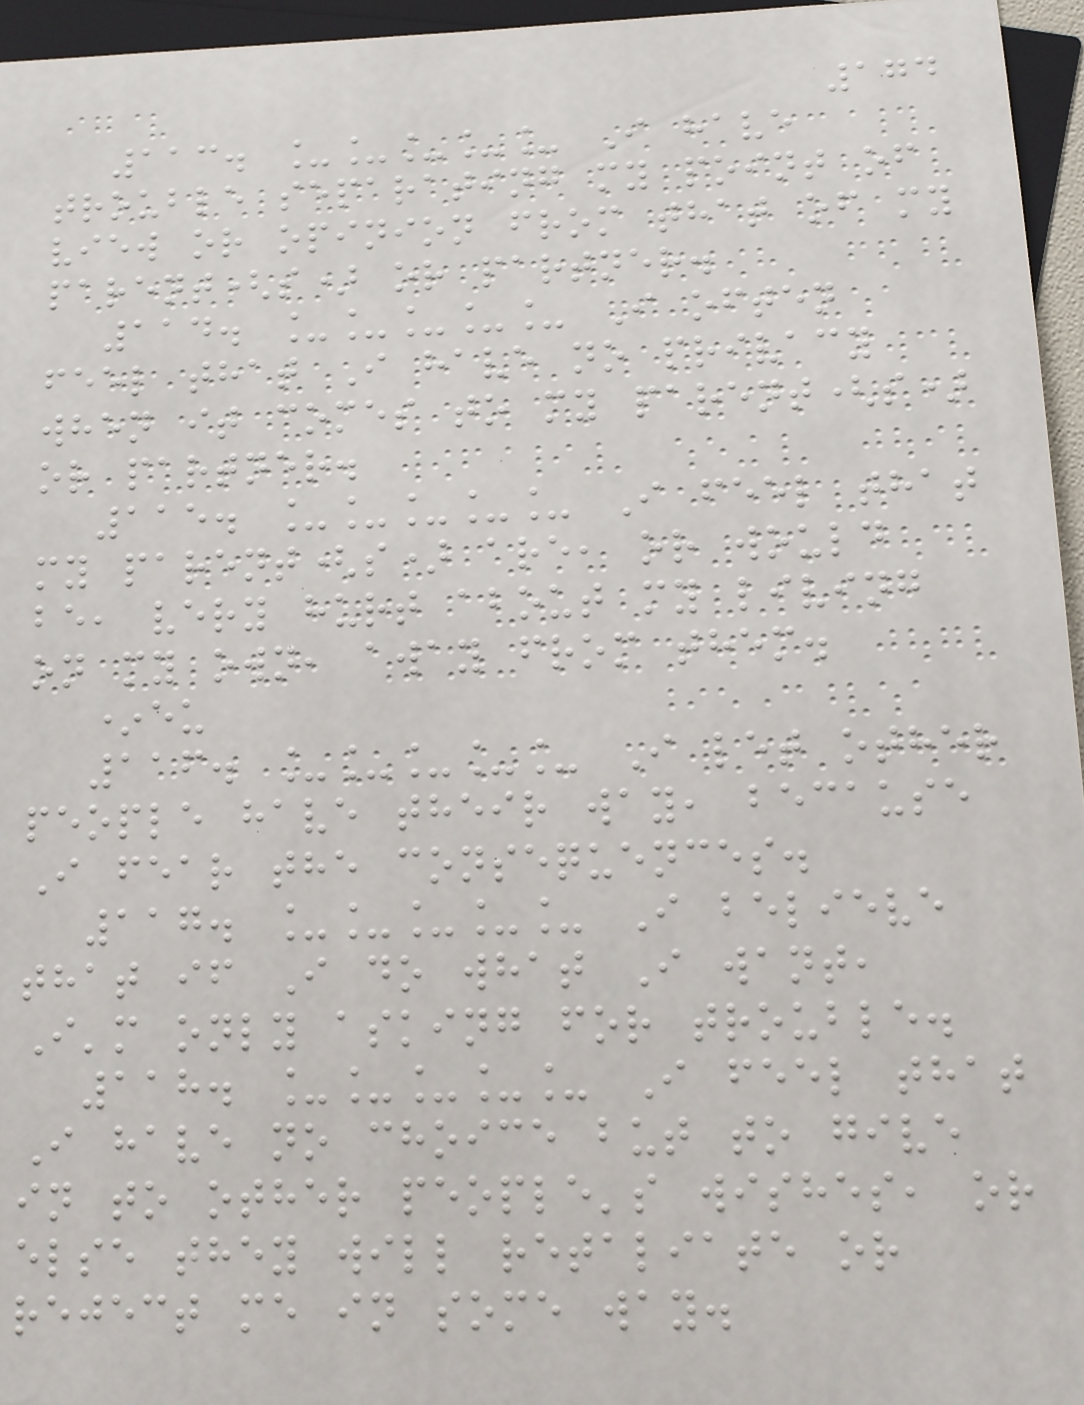174
113. _____ I have
trouble separating my point of
view or opinion from that of my
parent(s) or partner.
114. _____ I often
feel that I have no privacy
when it comes to my parent(s)
or partner.
115. _____ I feel that
my parent(s) are, or would
be, very hurt about my living
on my own, away from them.
*eu
116. _____ I let other
people have their way, because
I fear the consequences.
117. _____ I believe
that if I do what I want,
I'm only asking for trouble.
118. _____ I feel that
I have no choice but to give
in to other people's wishes, or
else they will retaliate or
reject me in some way.
